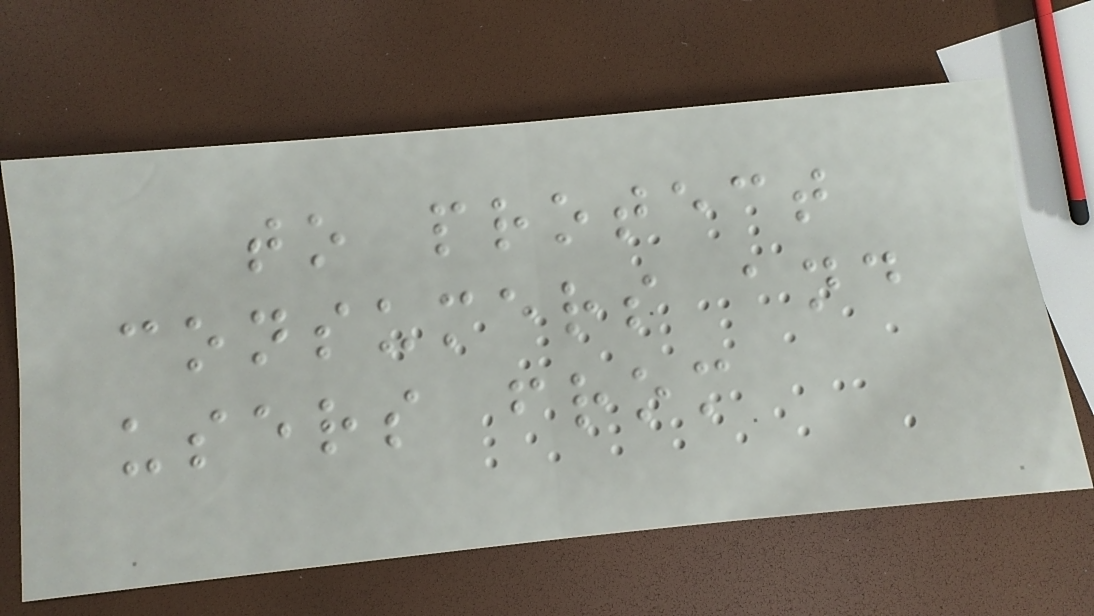to protect
consumers and
users from
